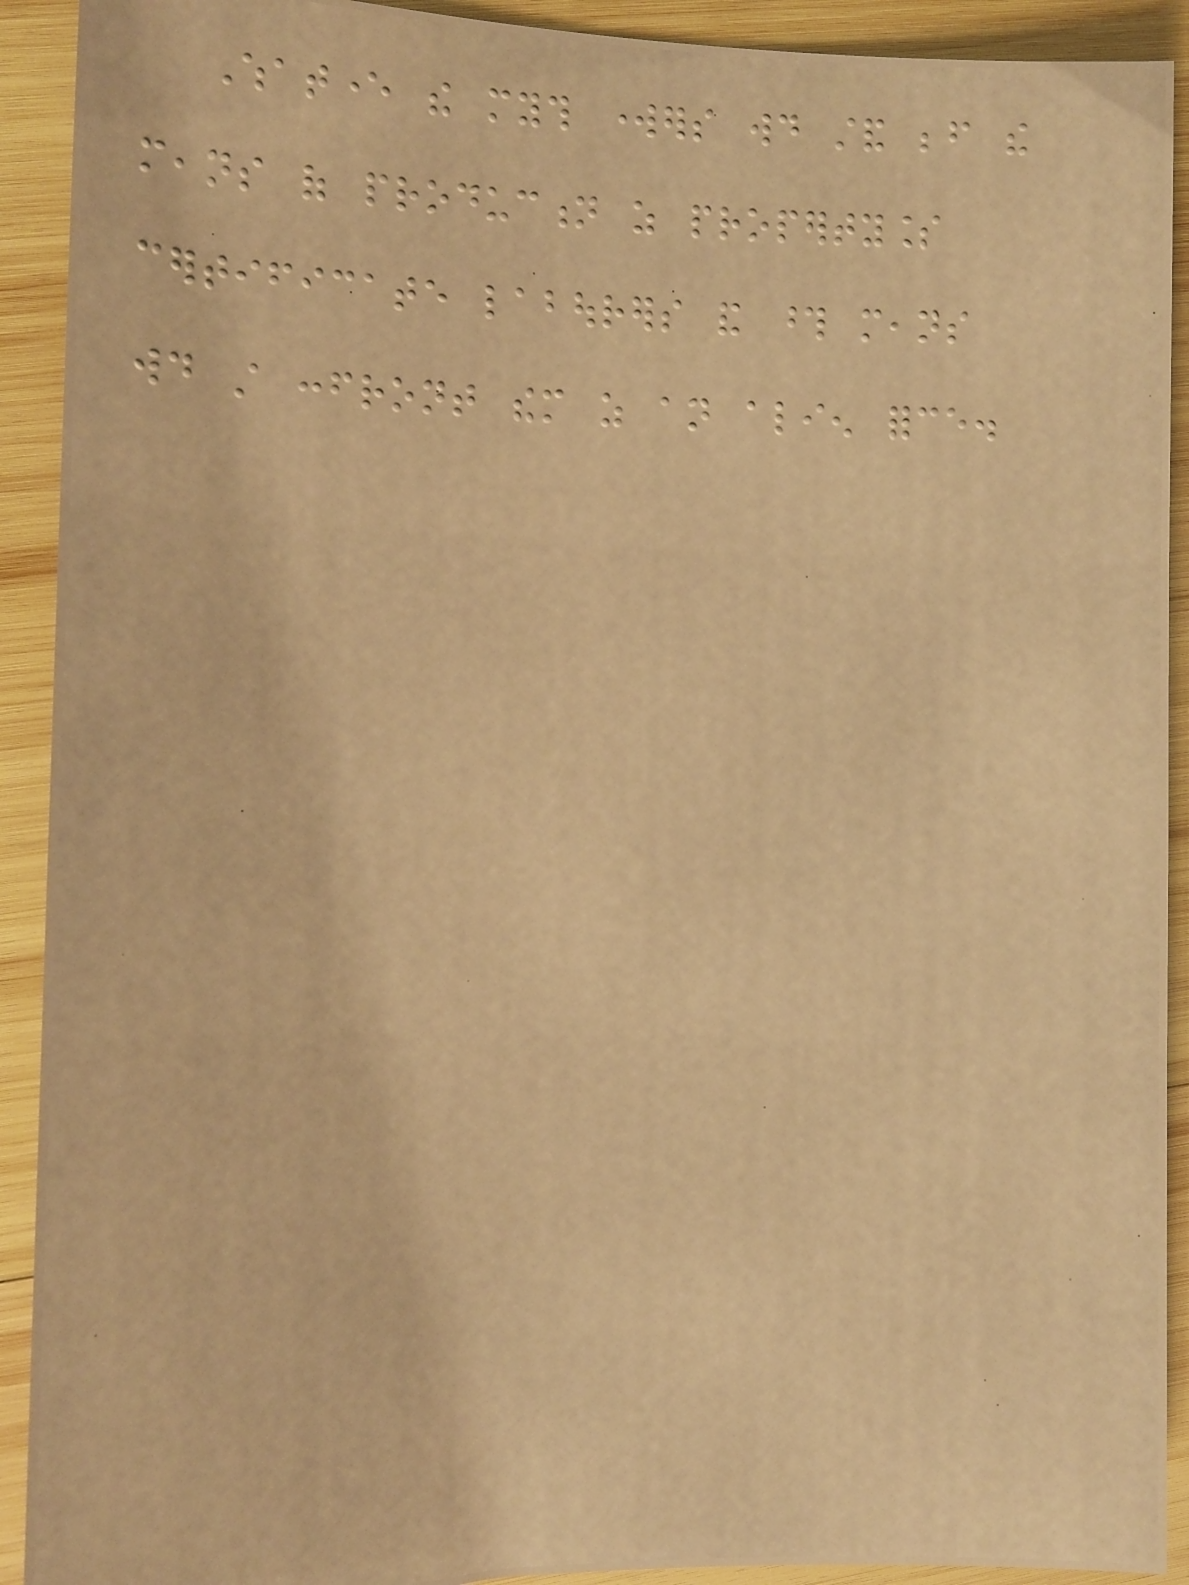Whatever the myth workers would stand before the
means of production as propertyless
certificate labourers and those means
would still confront them as an alien force.
